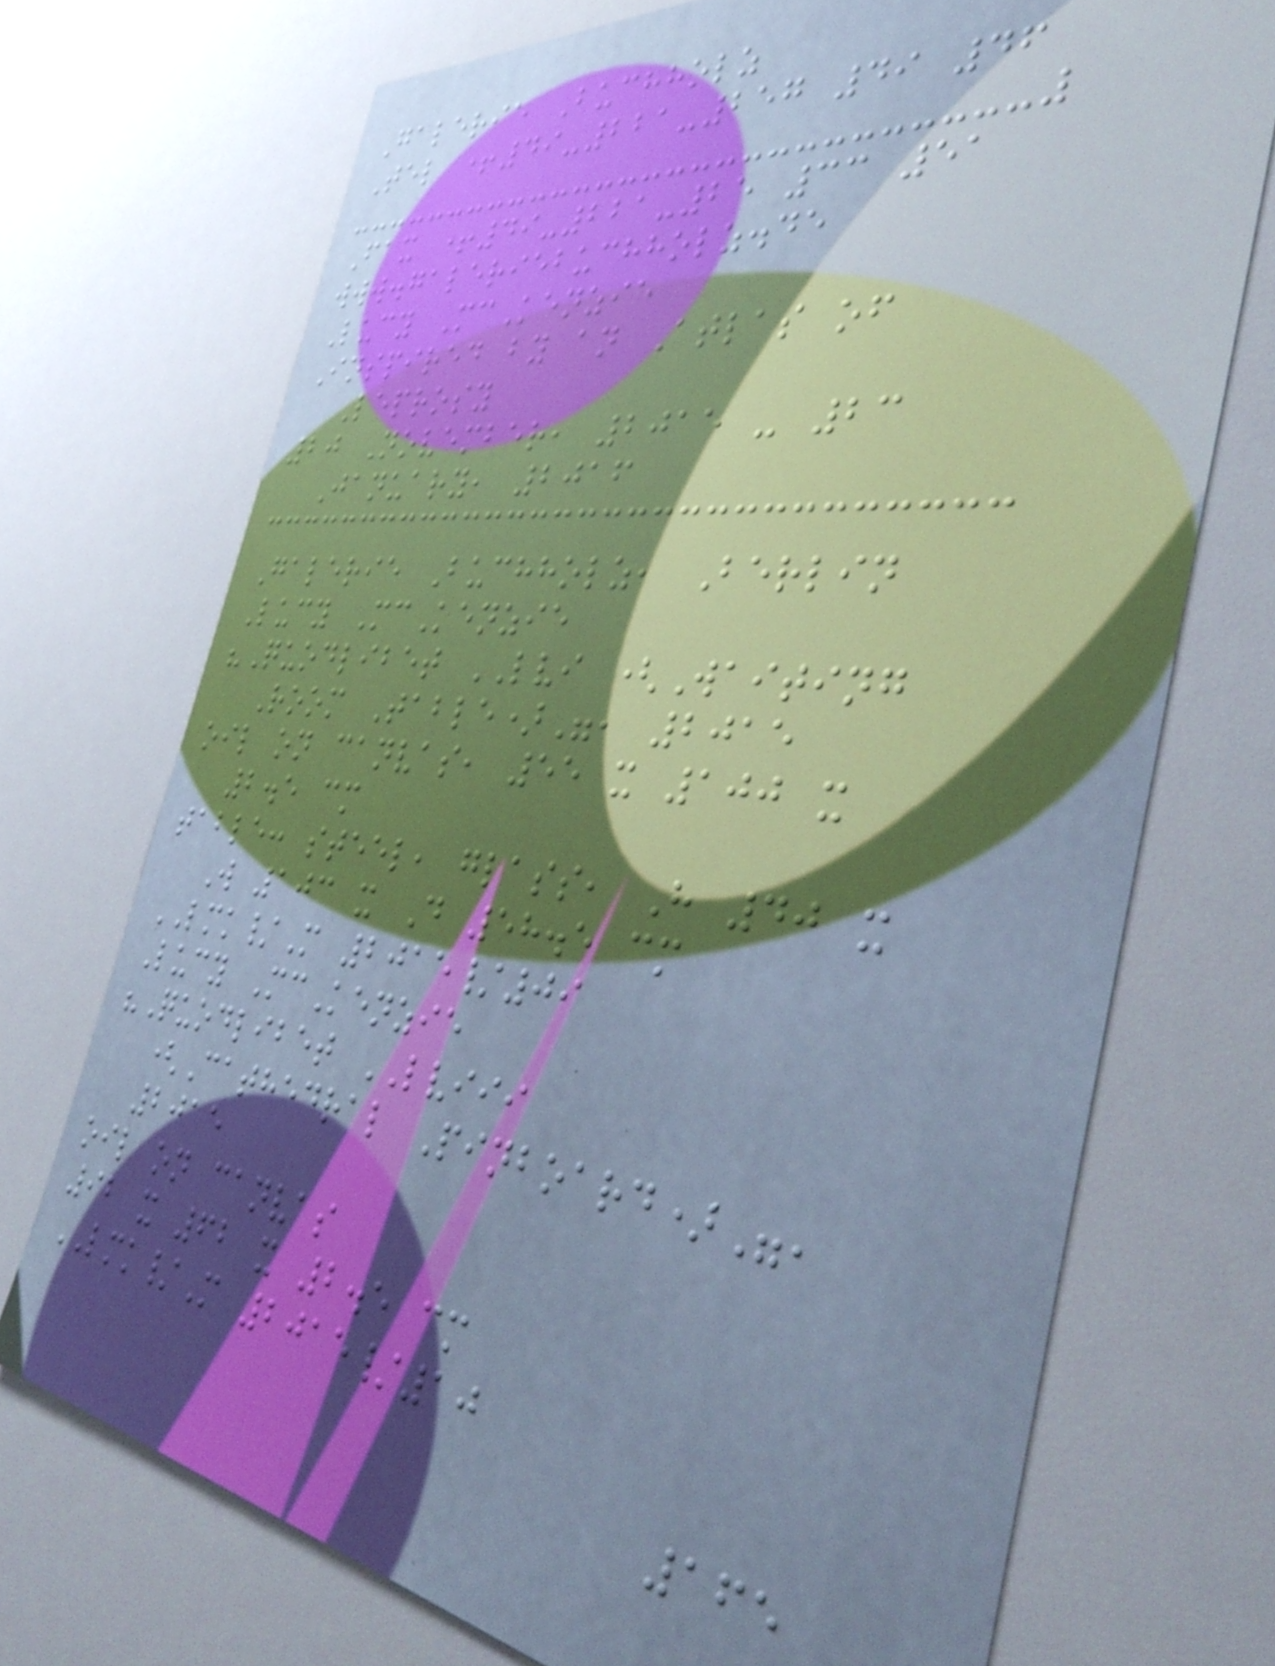Galerie Buchholz
Tel +49-221-257 49 46
Fax +49-221-25 33 51
www.galeriebuchholz.de
Lucy McKenzie
Inspired by an Atlas of
Leprosy
20 November, 2015 - 23
January, 2016
Galerie Buchholz, Berlin
Lucy McKenzie
"Quodlibet LVI (Waiting
Room Table)", 2015
oil on canvas, 55 x 100 x
2.5 cm
table: steel, glass, H 40 x
W 103 x D 58.5 cm
LMK/M 2015/09
Lucy McKenzie
"Quodlibet LVIII
(Cathedral Pinboard)",
2015
oil on canvas
92 x 62 x 2.5 cm
LMK/M 2015/10
165
